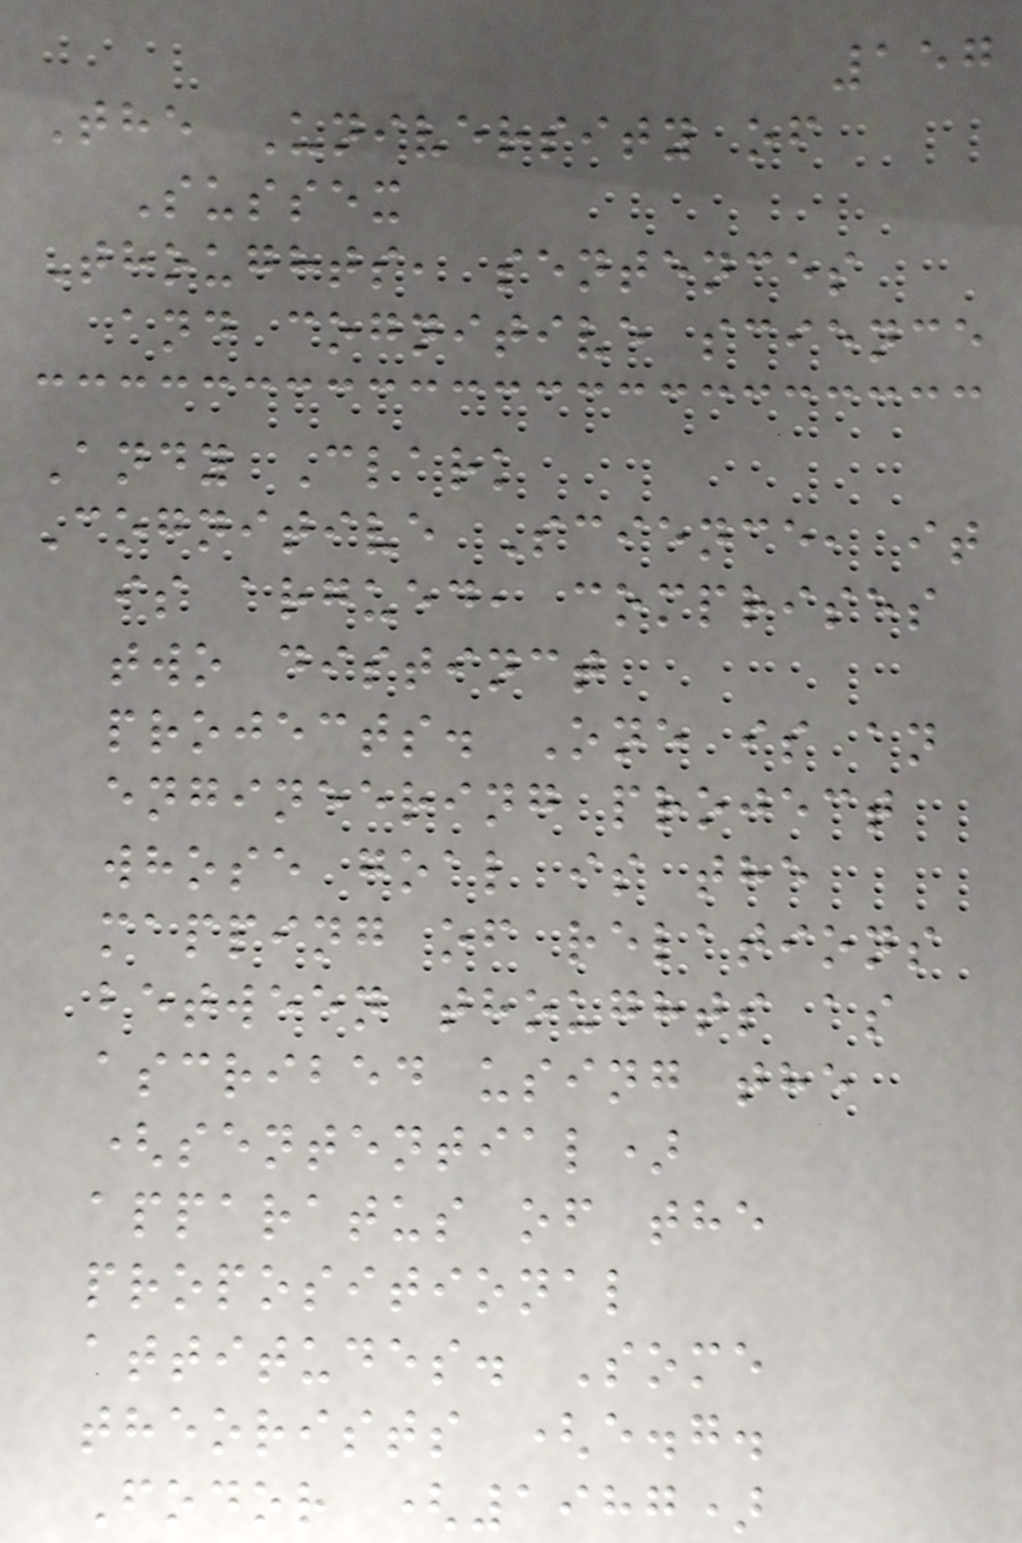157
The University of
Sussex
Thoughts, sentences
and cognitive science
Andy Clark
Cognitive Science, it
is argued, comprises
two distinct
projects. One is an
engineering project
whose goal is the
mapping of relations
between thoughts as
ascribed using the
(sentential)
apparatus of the
propositional
attitudes. Some
theorists (e.g.
Fodor (1987)
